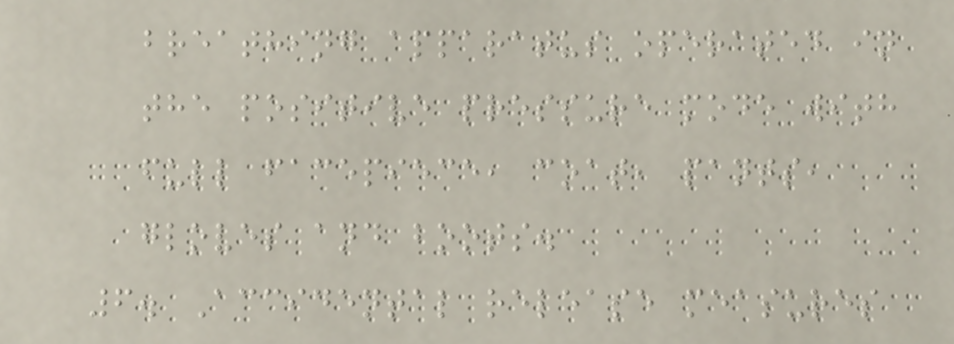breathing apparatus operated in
the positive pressure mode with
full facepiece, coat, pants,
gloves and boots.
6. Accidental release measures
